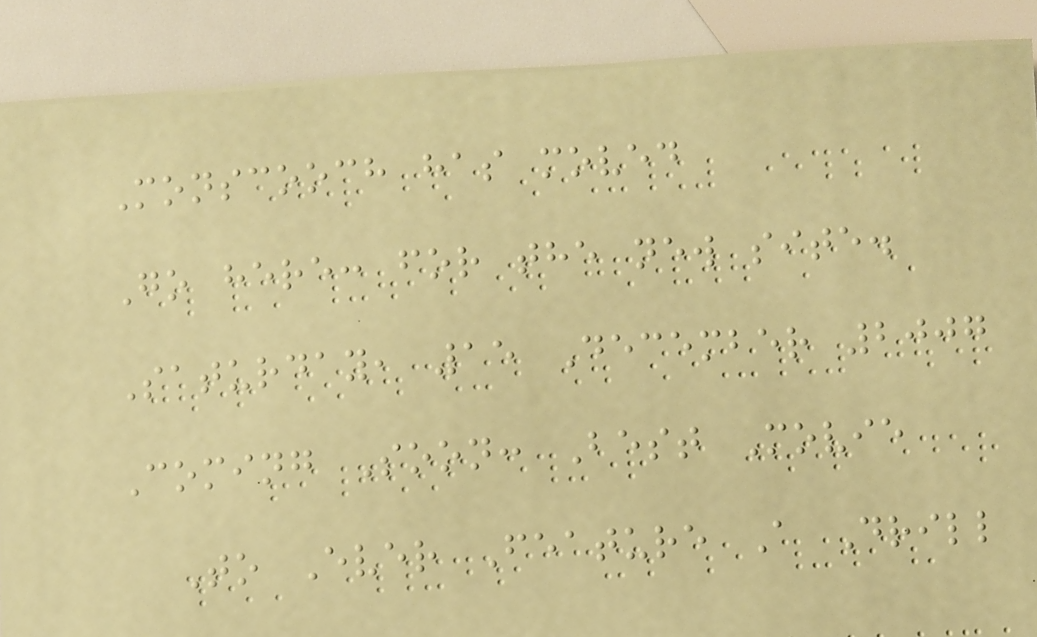Monscooch has moved
Go here: for the new site.
Saturday, 15 December 2007
Coming Soon: Best Movie
To Ever Feature A Drill
